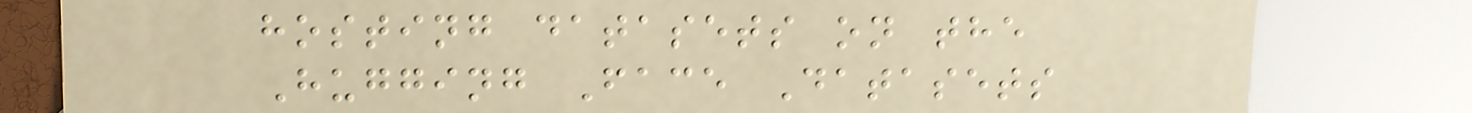hosting datasets on the
Hugging Face Datasets
